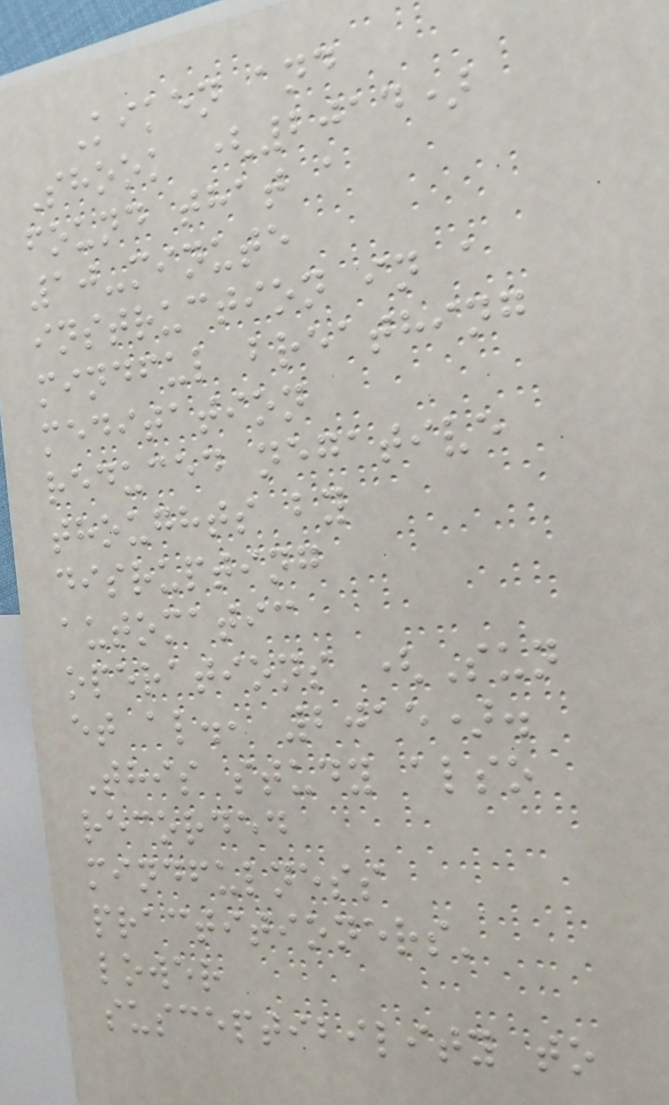Kiken and
Shook (2014)
found that a
10-minute
instruction in a
mindful breathing
meditation
reduced negative
thoughts by
disrupting
automatic
operations (Sun
et al., 2015).
This study also
recorded
mindfulness
practitioners'
lower
susceptibility to
